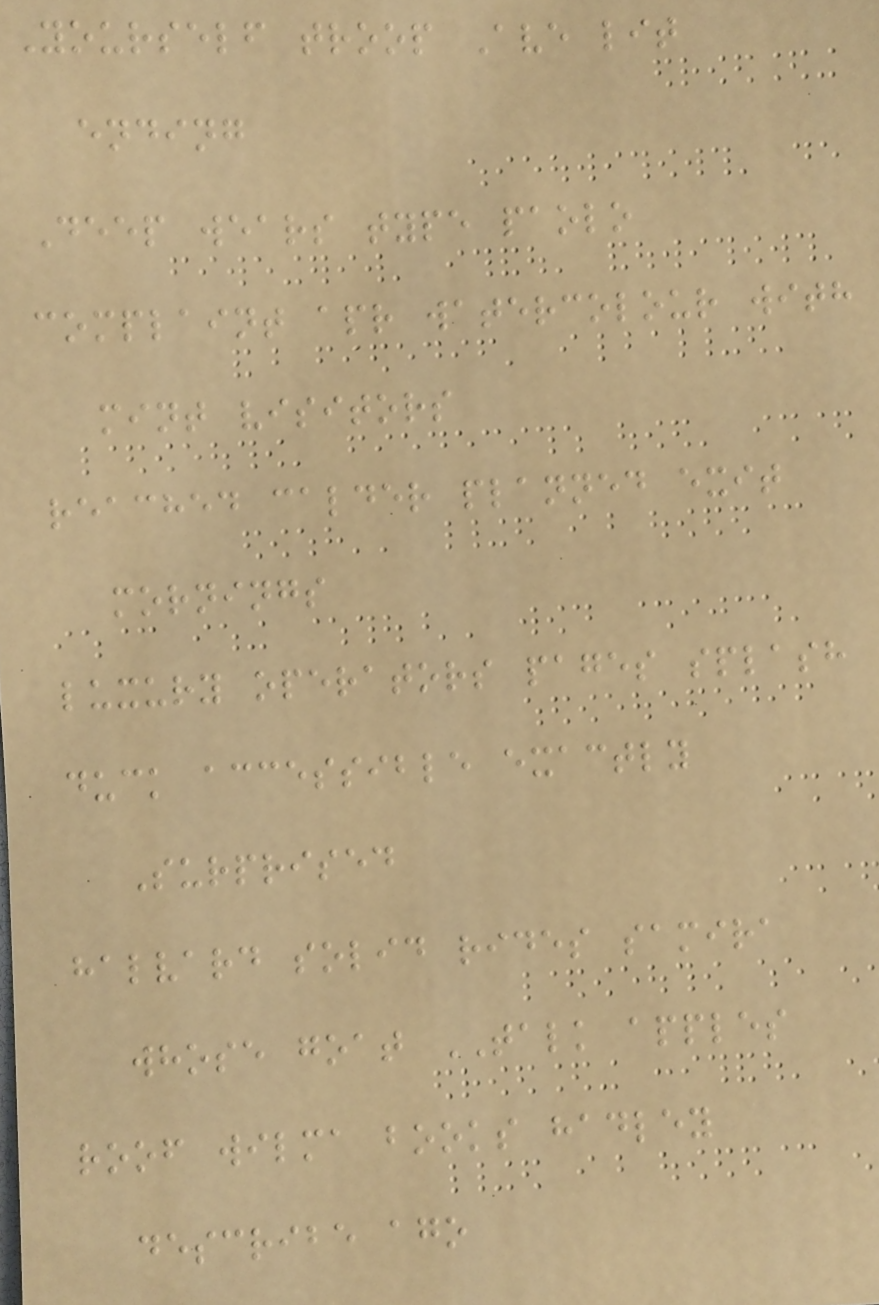Yourself troop Ave lit
ending
Deep wears type paolo
complaint apr watercolour with
mint visitors
reached calder planned exit
mornings
luxury operators pages splash
duck accessible exactly
Surprised
halvard solid rides samira
whose goat TALK apples
roof wilma books hadley
describe ago
